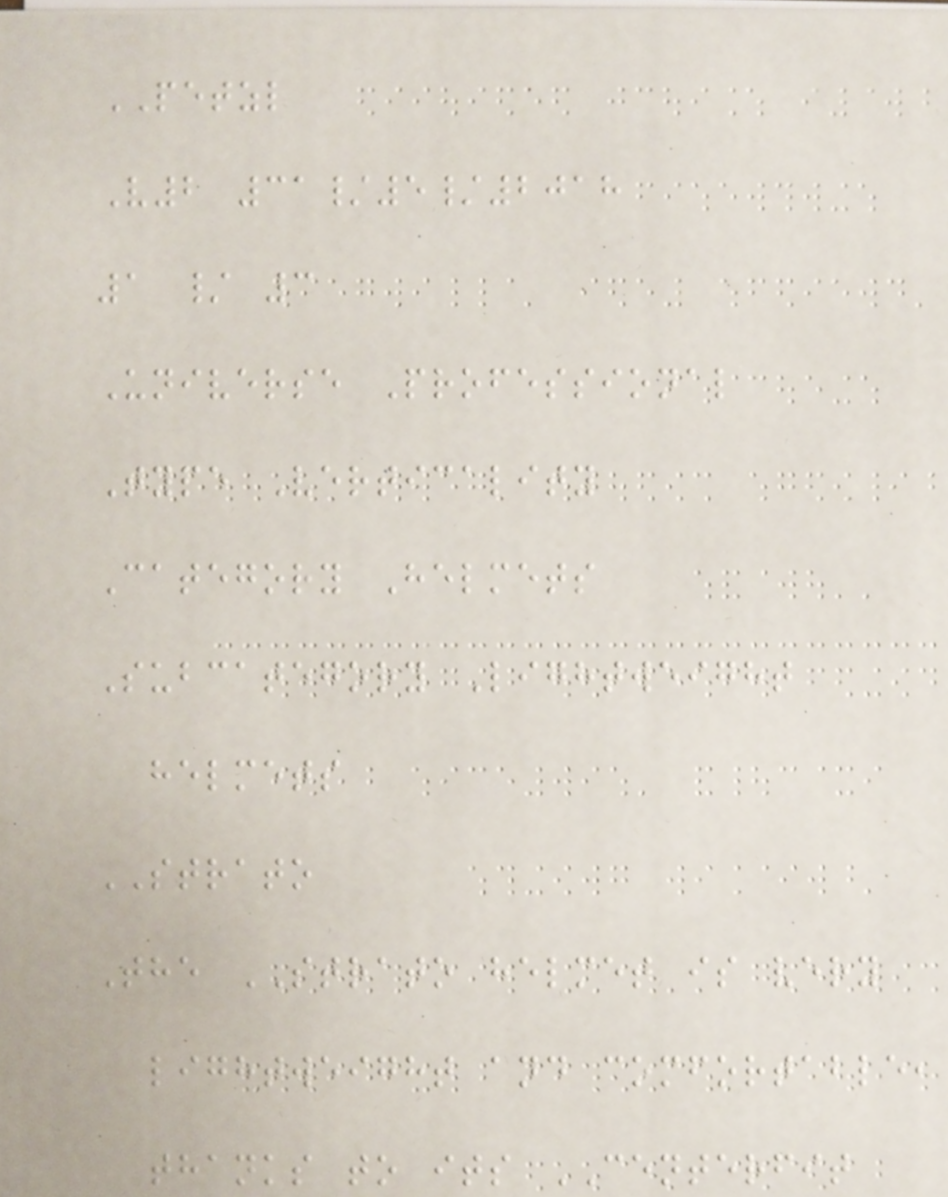PETZL
V2 31/5/2018
1 / 3
Universe Professional
Type Verticality
Category Helmets
Subcategory Lightweight
helmets
STRATO
The STRATO helmet is very
lightweight and comfortable,
thanks to its CENTERFIT
